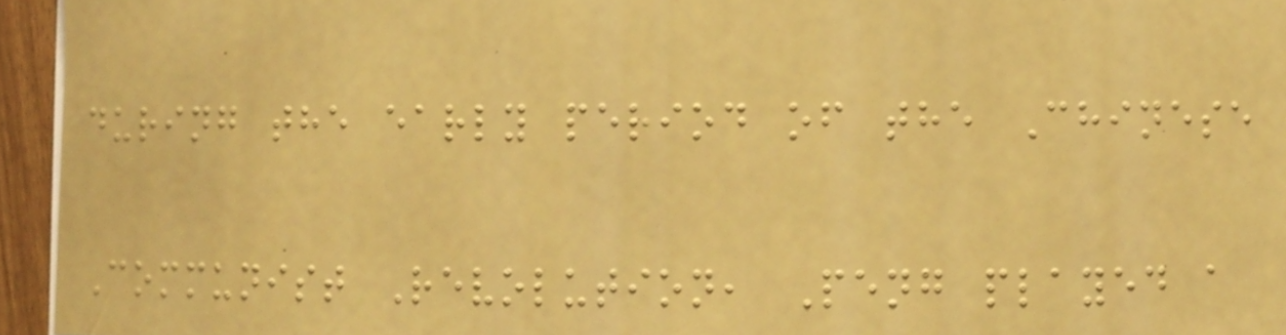during the early period of the Chinese
Communist Revolution, Peng played a
